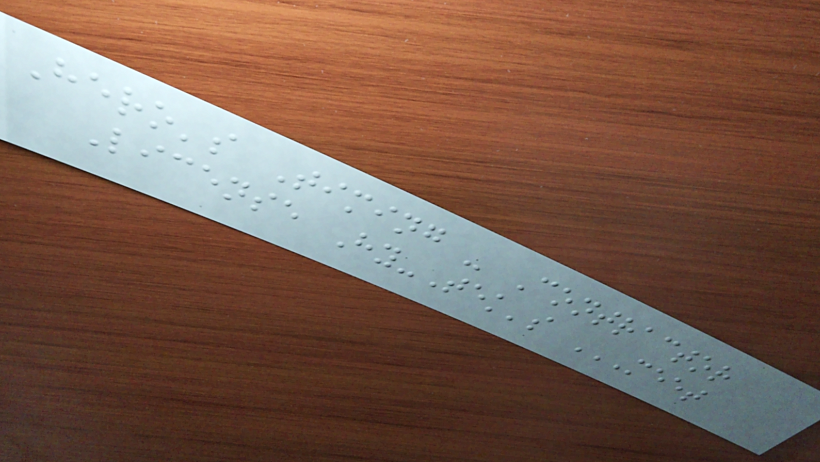Hero's Timing - Contractor
License Hy-Tek's MEET
